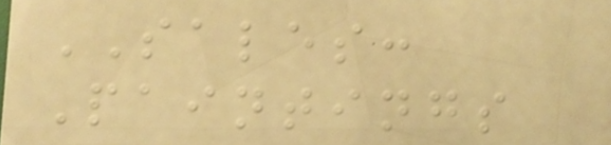SALES:
Paintings
